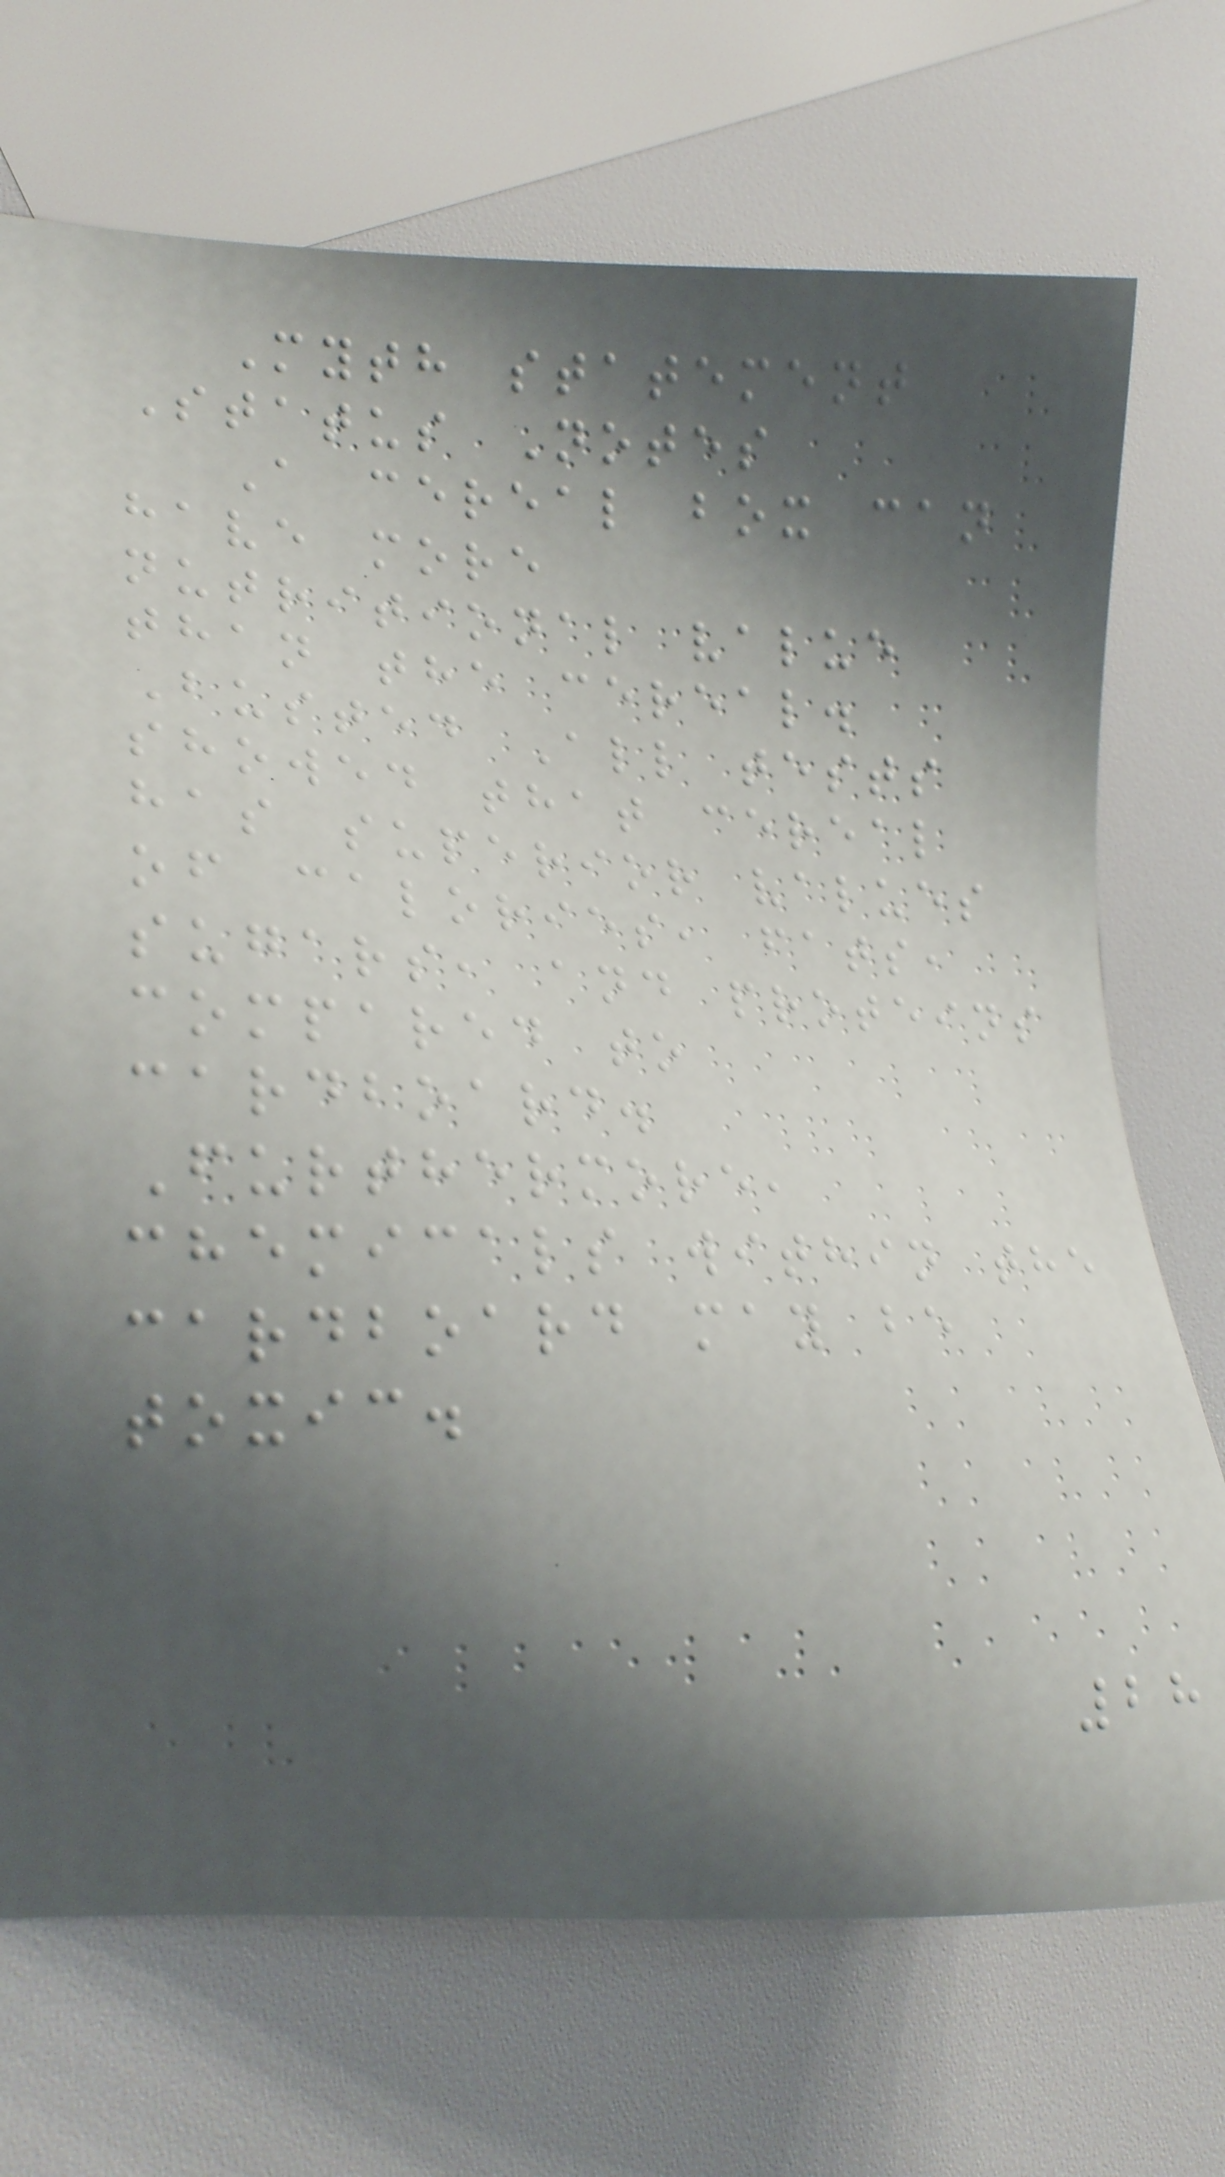Myth statement
Status Notes
A cereal box can
have more
nutritional value
than the cereal.
Busted All tests
showed that cereal
has superior values
of calories, fats,
sugars, and proteins
compared to
cardboard.
Furthermore,
chemicals within the
cardboard may be
toxic.
28
